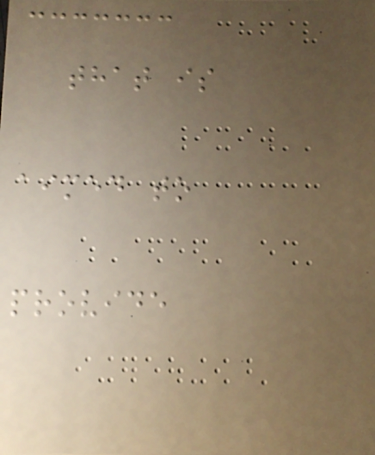that is
aimed to
provide
